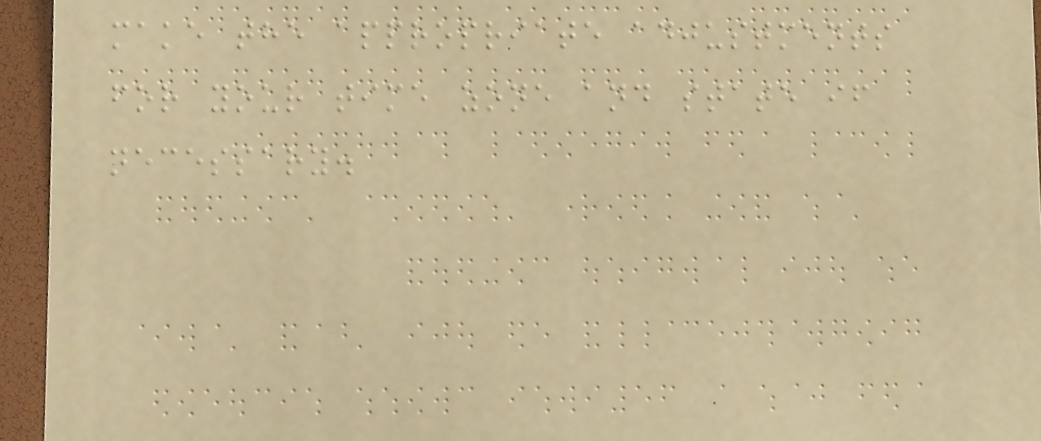make the appropriate adjustments
for your time zone and state if
necessary.
